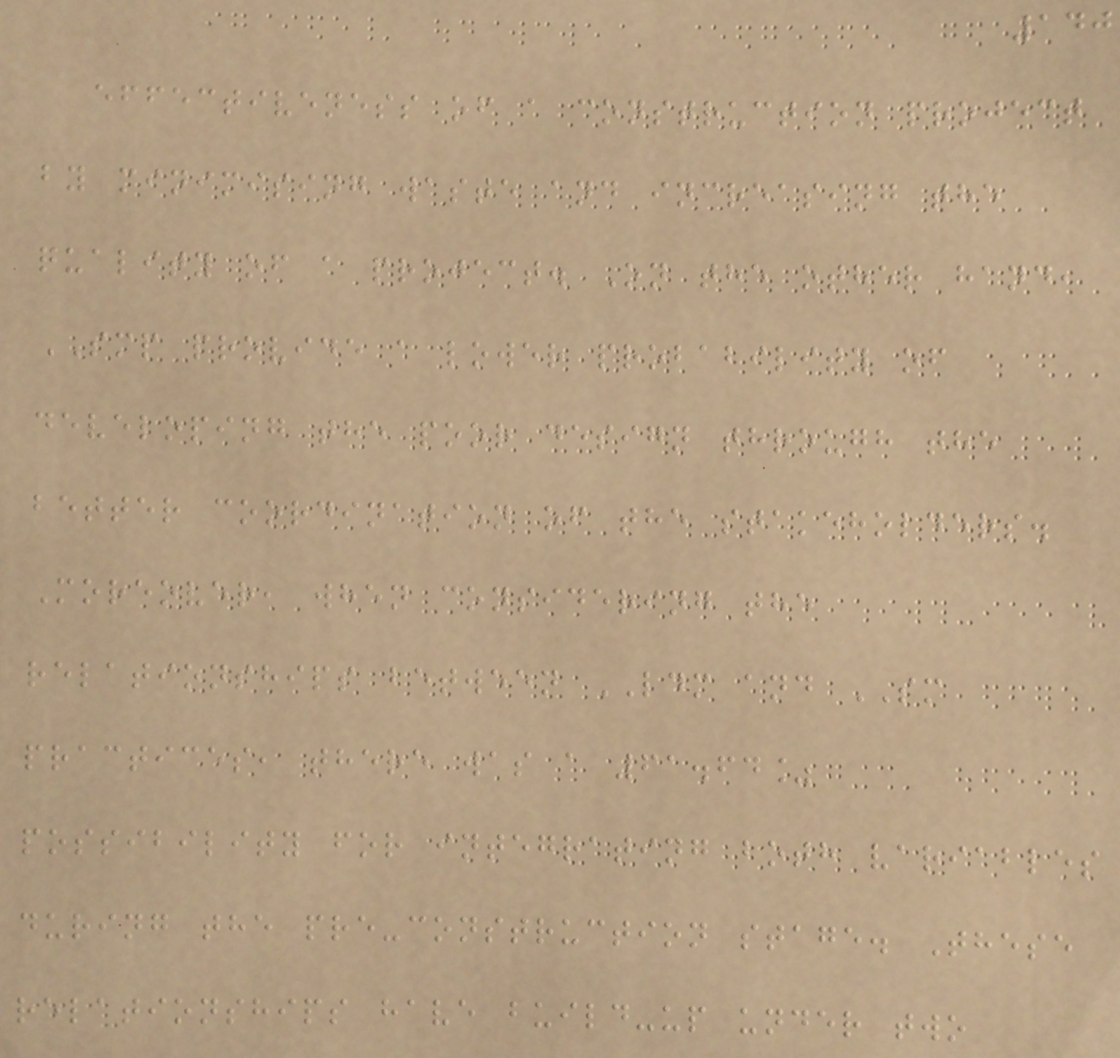140
effectiveness of a construction project
by minimising waste and increasing the
quality of a project. On the other hand,
SMP provide a lower probability of
developing the poor design through the
better coordination of the stakeholders.
Moreover, when considering the
relationships between LDM and SM
practices, there was a 61.64%
possibility for integrating both variables
during the pre-construction stage. These
relationships have build-up under two
